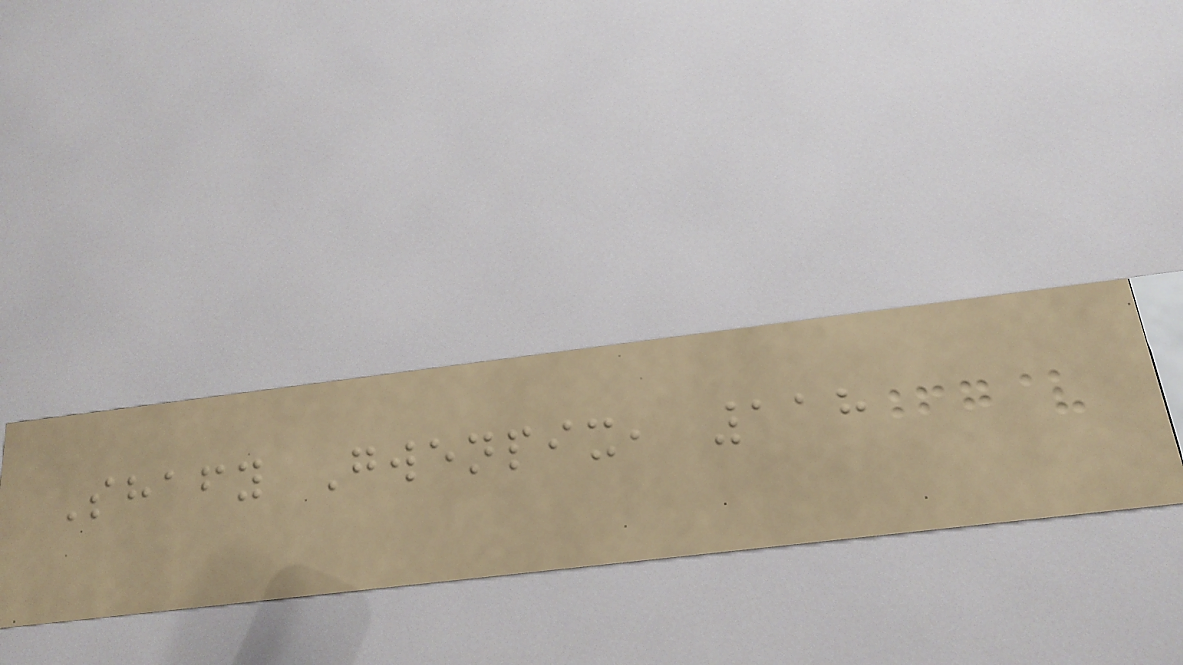Shafy Gwenpix, 118
